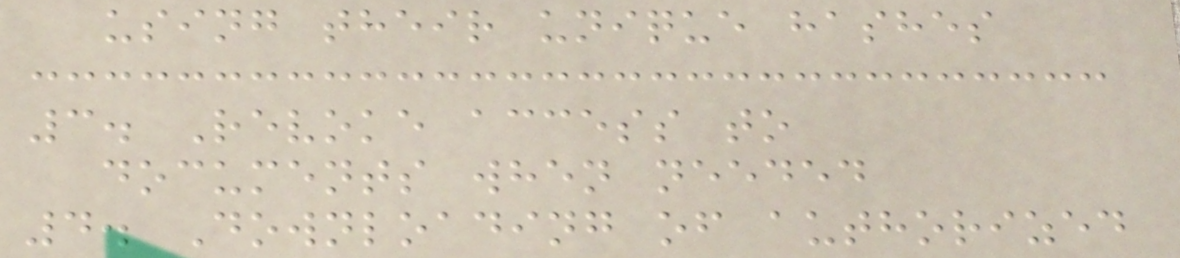using their unique hashes
3. Revoke access to
documents when needed
4. Downloading of authorized
